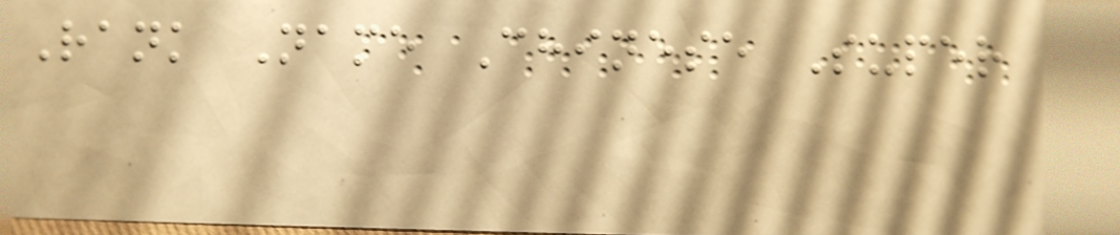Rank Name Chinese Super
